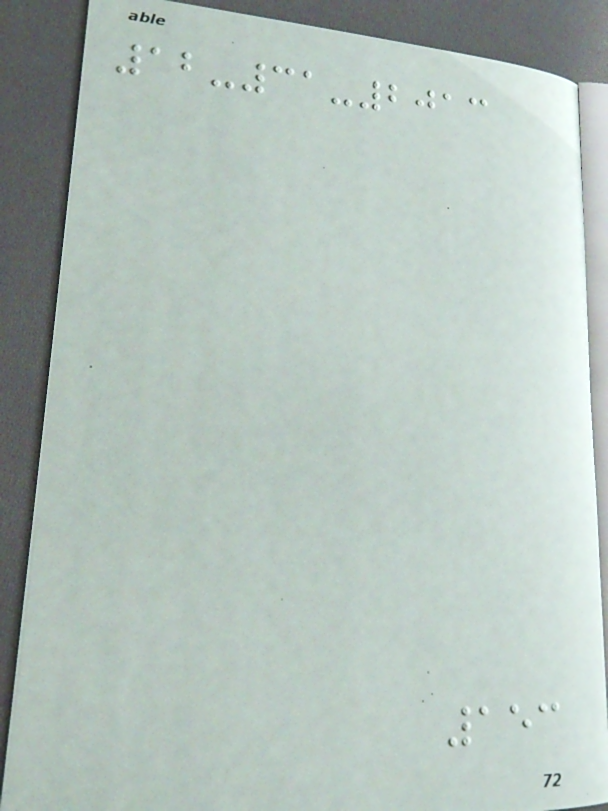12-31-2013
153
